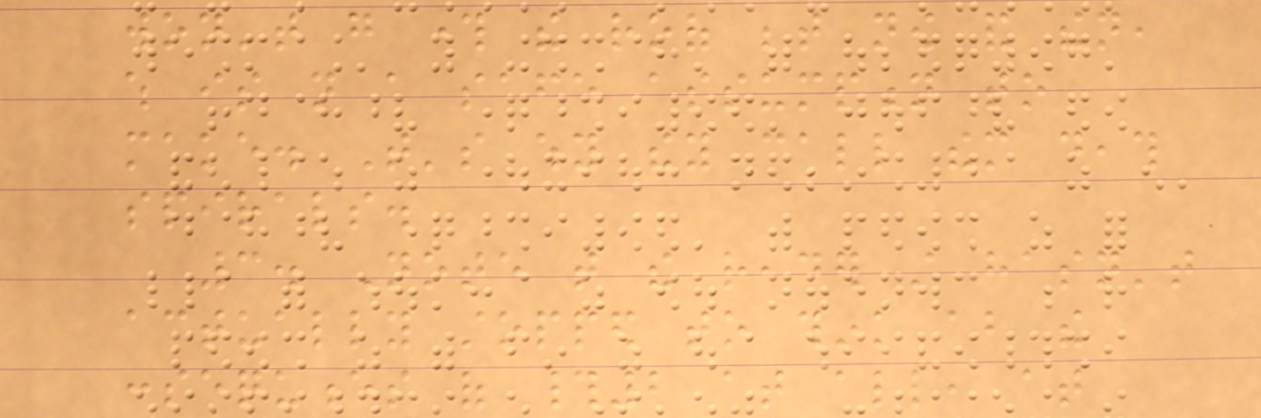won't go through the roof between now and then,
which is not a safe assumption to
make. That's why they call them death
spirals.
3. Note that the reader still hasn't
actually stopped to think about the
consequences of #2 at all, at
